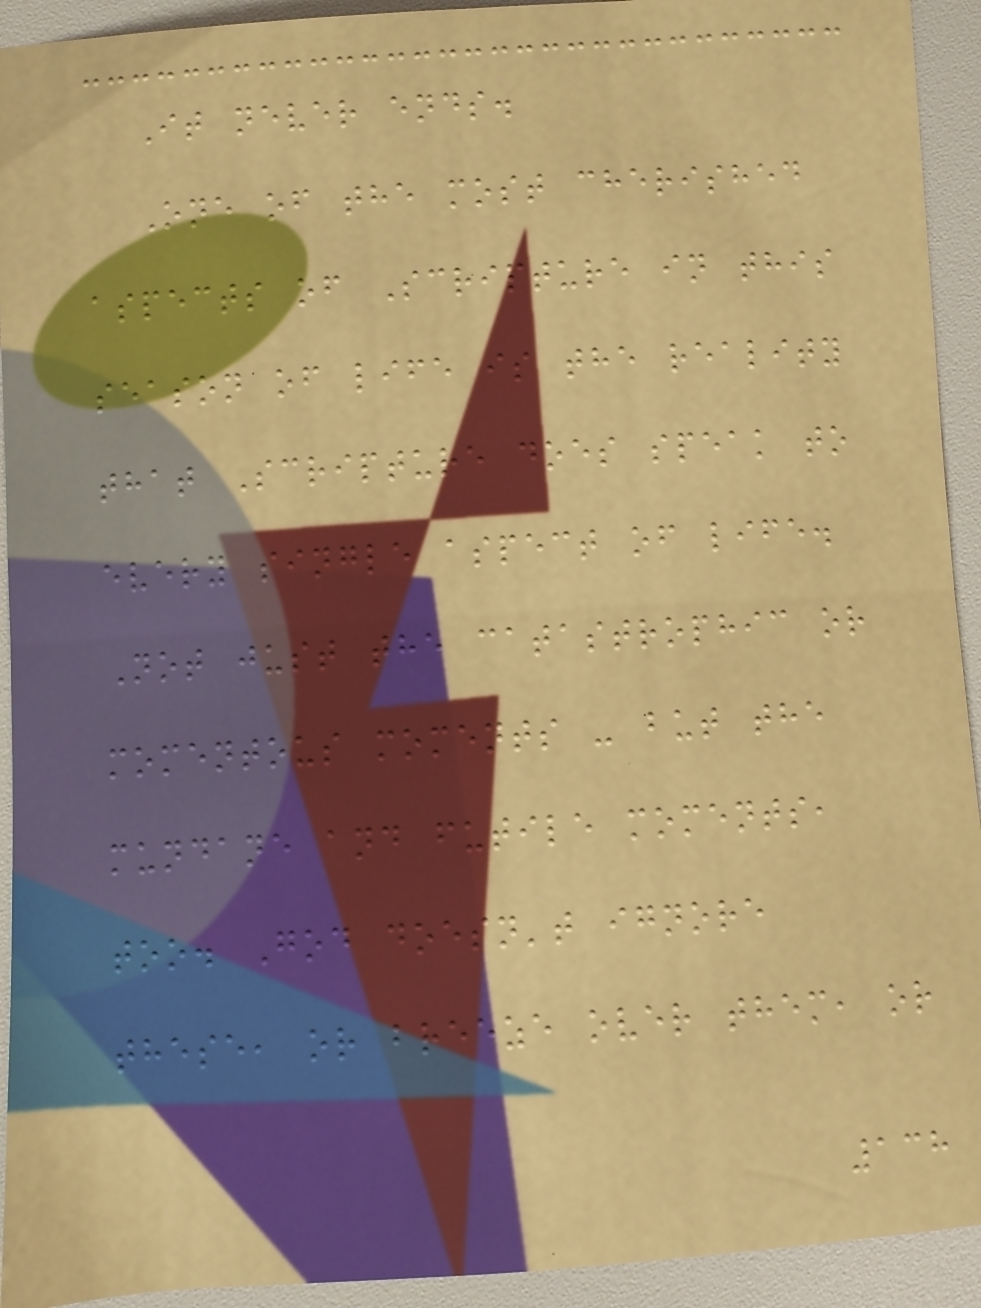It never ends.
One of the most cherished
aspects of Scripture in this
season of life is the reality
that Scripture does speak to
every single aspect of life.
Not just the catastrophic or
momentous moments - but the
mundane and futile moments,
too. God doesn't ignore
these, or breeze over them, or
138
